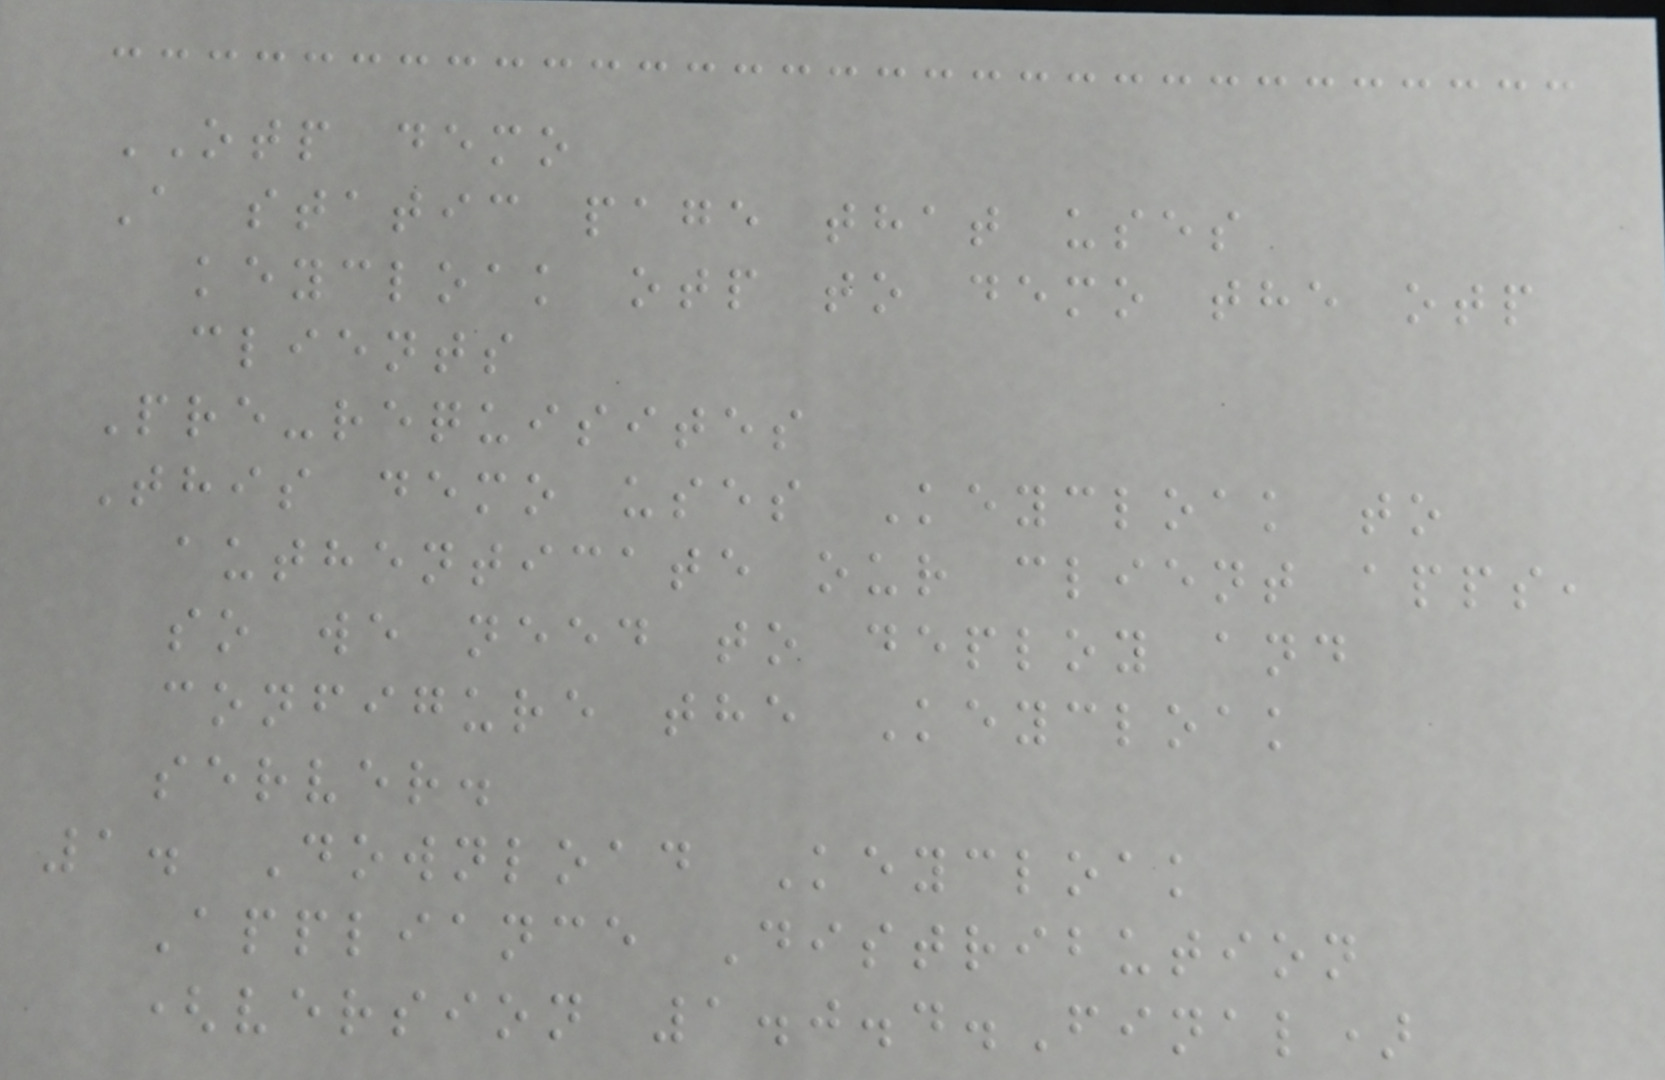OTP demo
A static page that uses
keycloak otp to demo the otp
clients
Pre-requisites
This demo uses Keycloak to
authenticate our client apps,
so we need to deploy and
configure the Keycloak
server.
1. Download Keycloak
Appliance Distribution
(version 1.0.4.Final)
